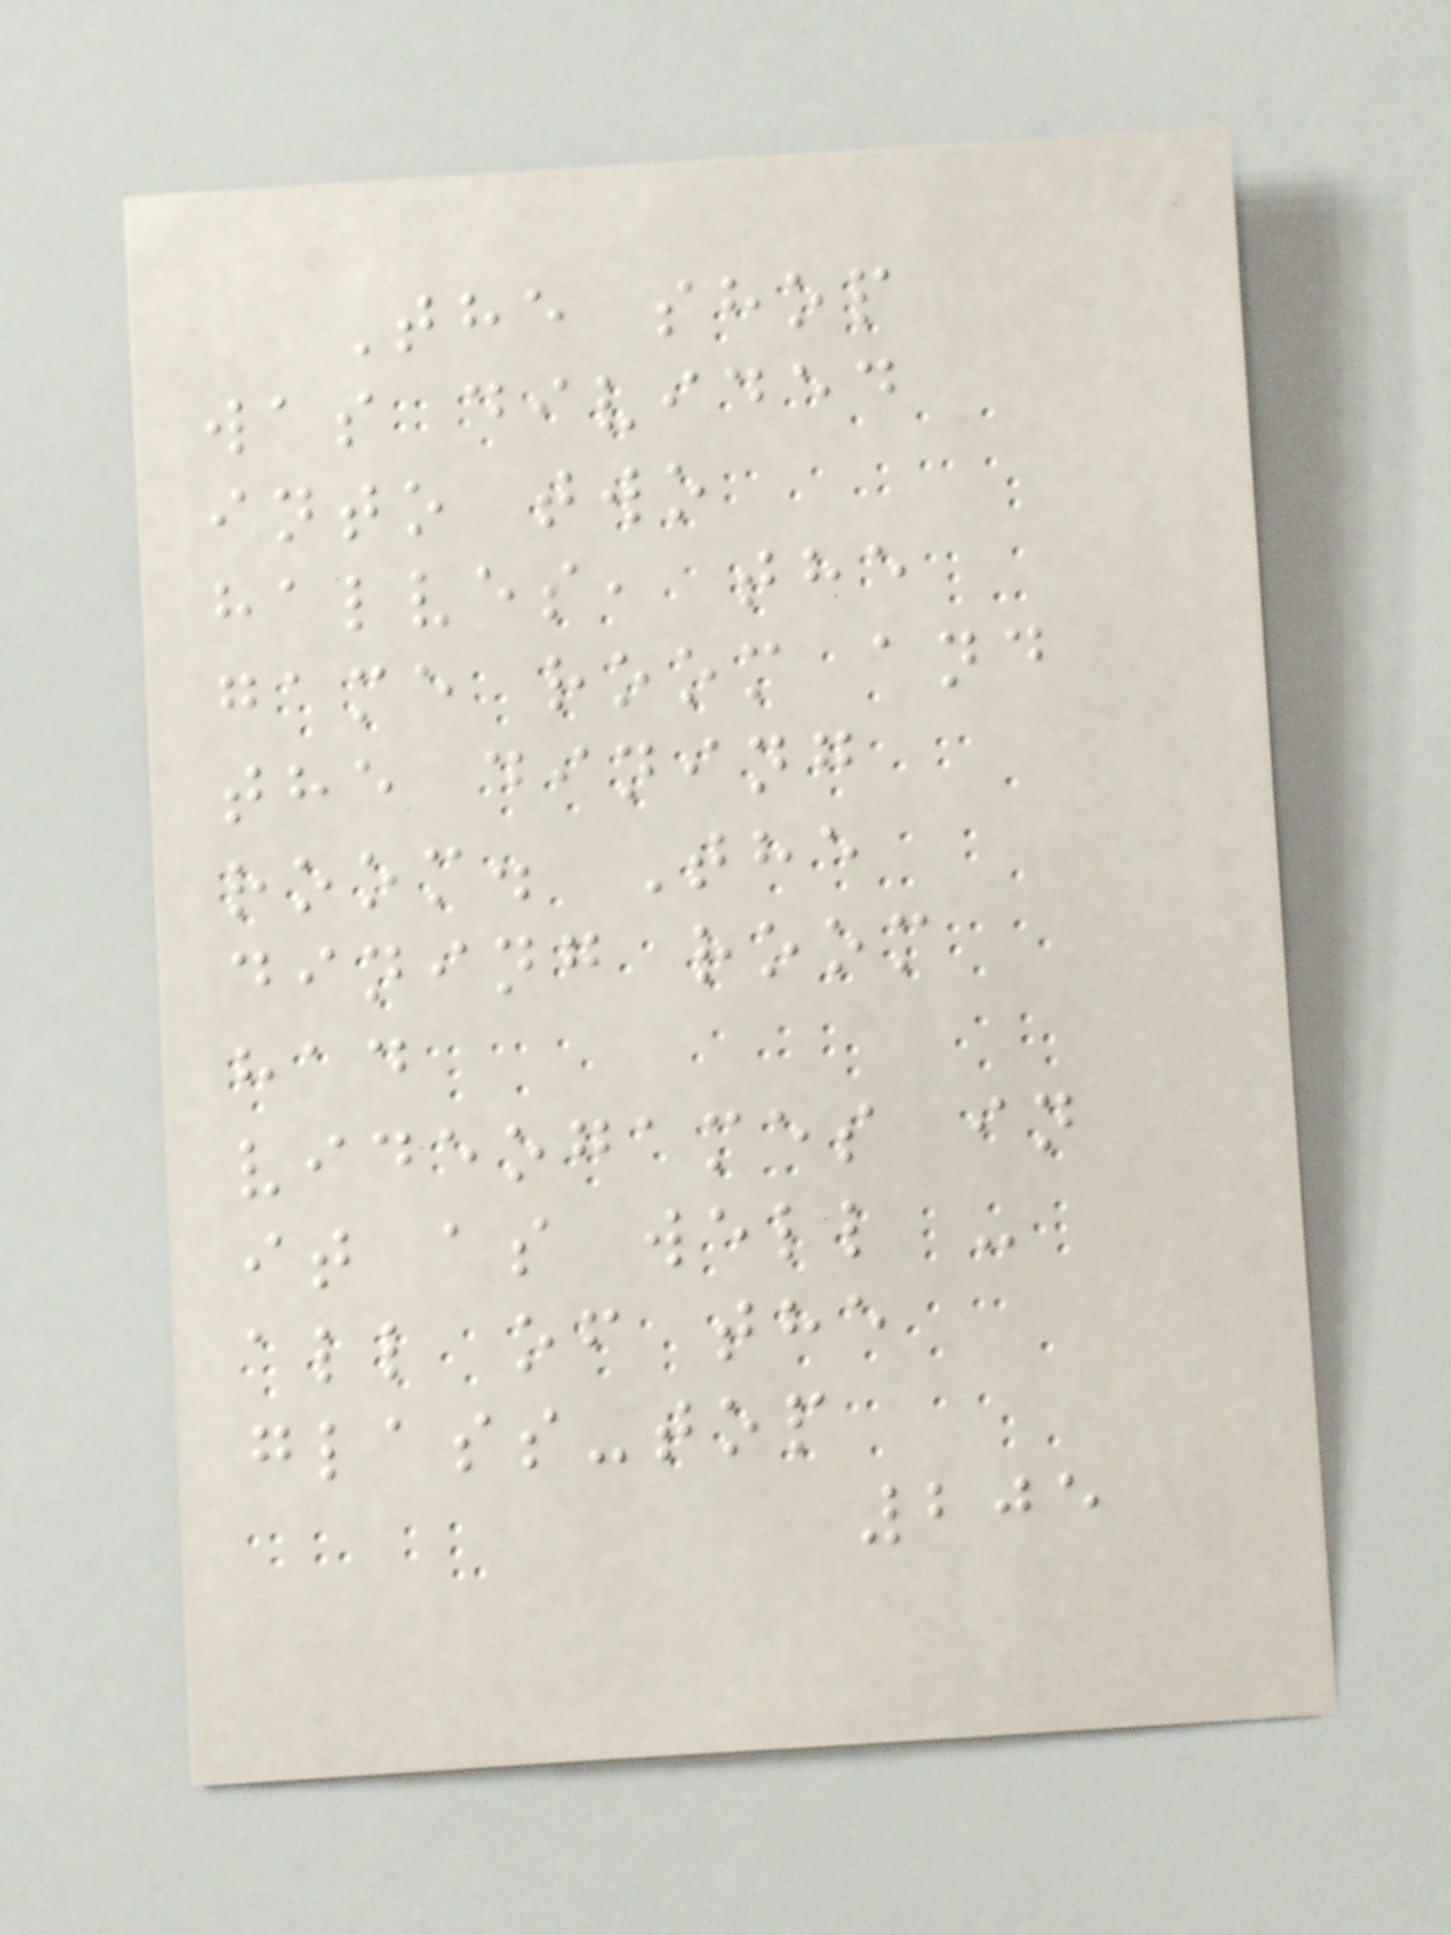The shop
was divided
into two
halves, the
game room and
the dining
room. The
dining room
had
videogames in
it as well -
all of the
glass-top
205
